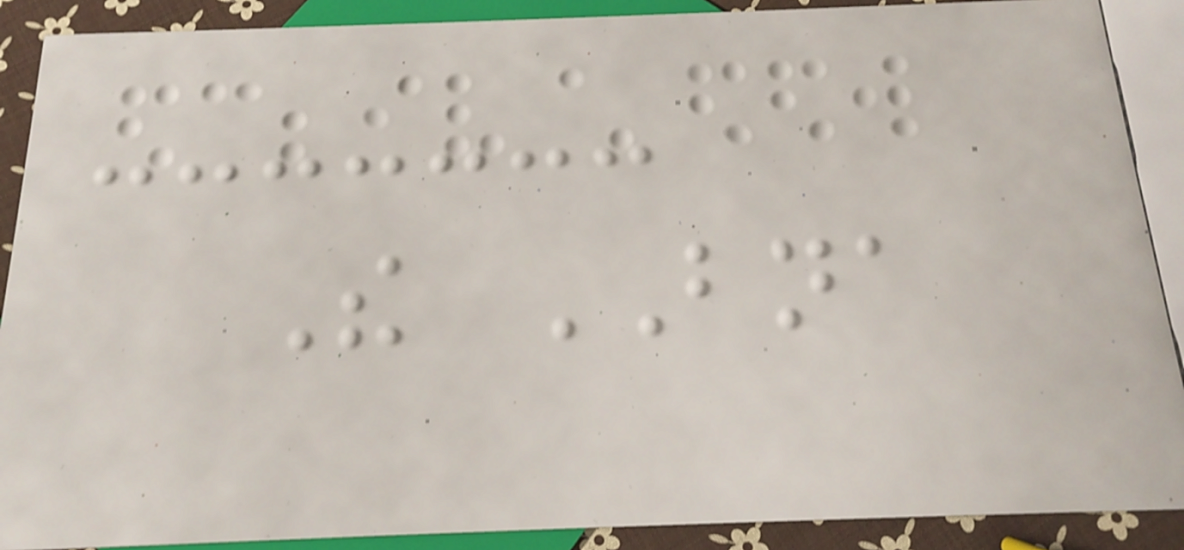The BNA
